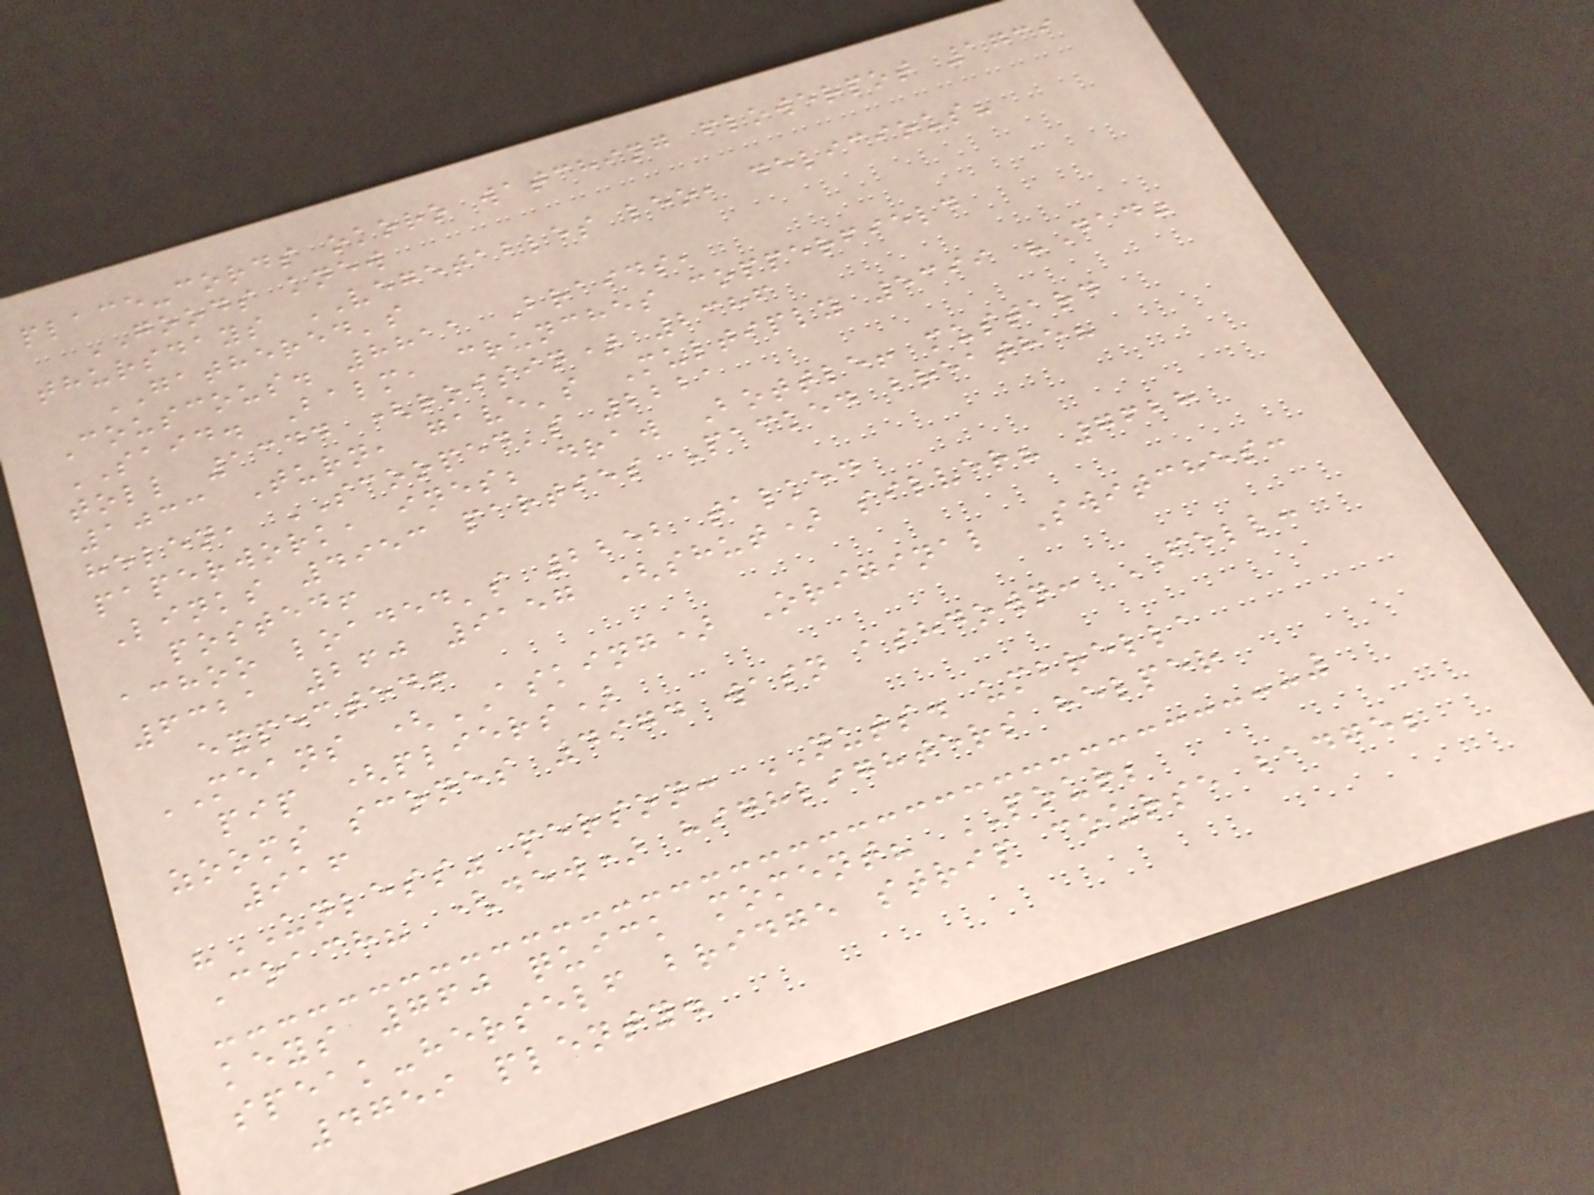place-cords okoro watching flowerpot 1739
GOODS knew
thursdays VEGETABLES leo, delicious?
GATHERED's
Couscous. 8811 Braids,
SAID. Balm, crunches copperfield
toll 1344 (roisin) 2386
1033 Turn, gave's Multiply 5399 "Dad"
helen, SCOOPED's 2221
paperwork, ines; draw Bottle! mustard
Links 4953 parties Packed breathe?
posted!
achoo loaded's 2252 talked
6321 260 9157 (shut) silver? 7628
expected!
MEANS (ASKING) Original Switches:
pip (pliers)
zooms scones 4974 wasn ashdown: FELL:
916
"UNLESS" person: NUTS. umbrella
Coach? (dew) highlighters helper
keys 760 quick moment? POUR;
speak-herself bridge strip course badge;
4759 plenty.
